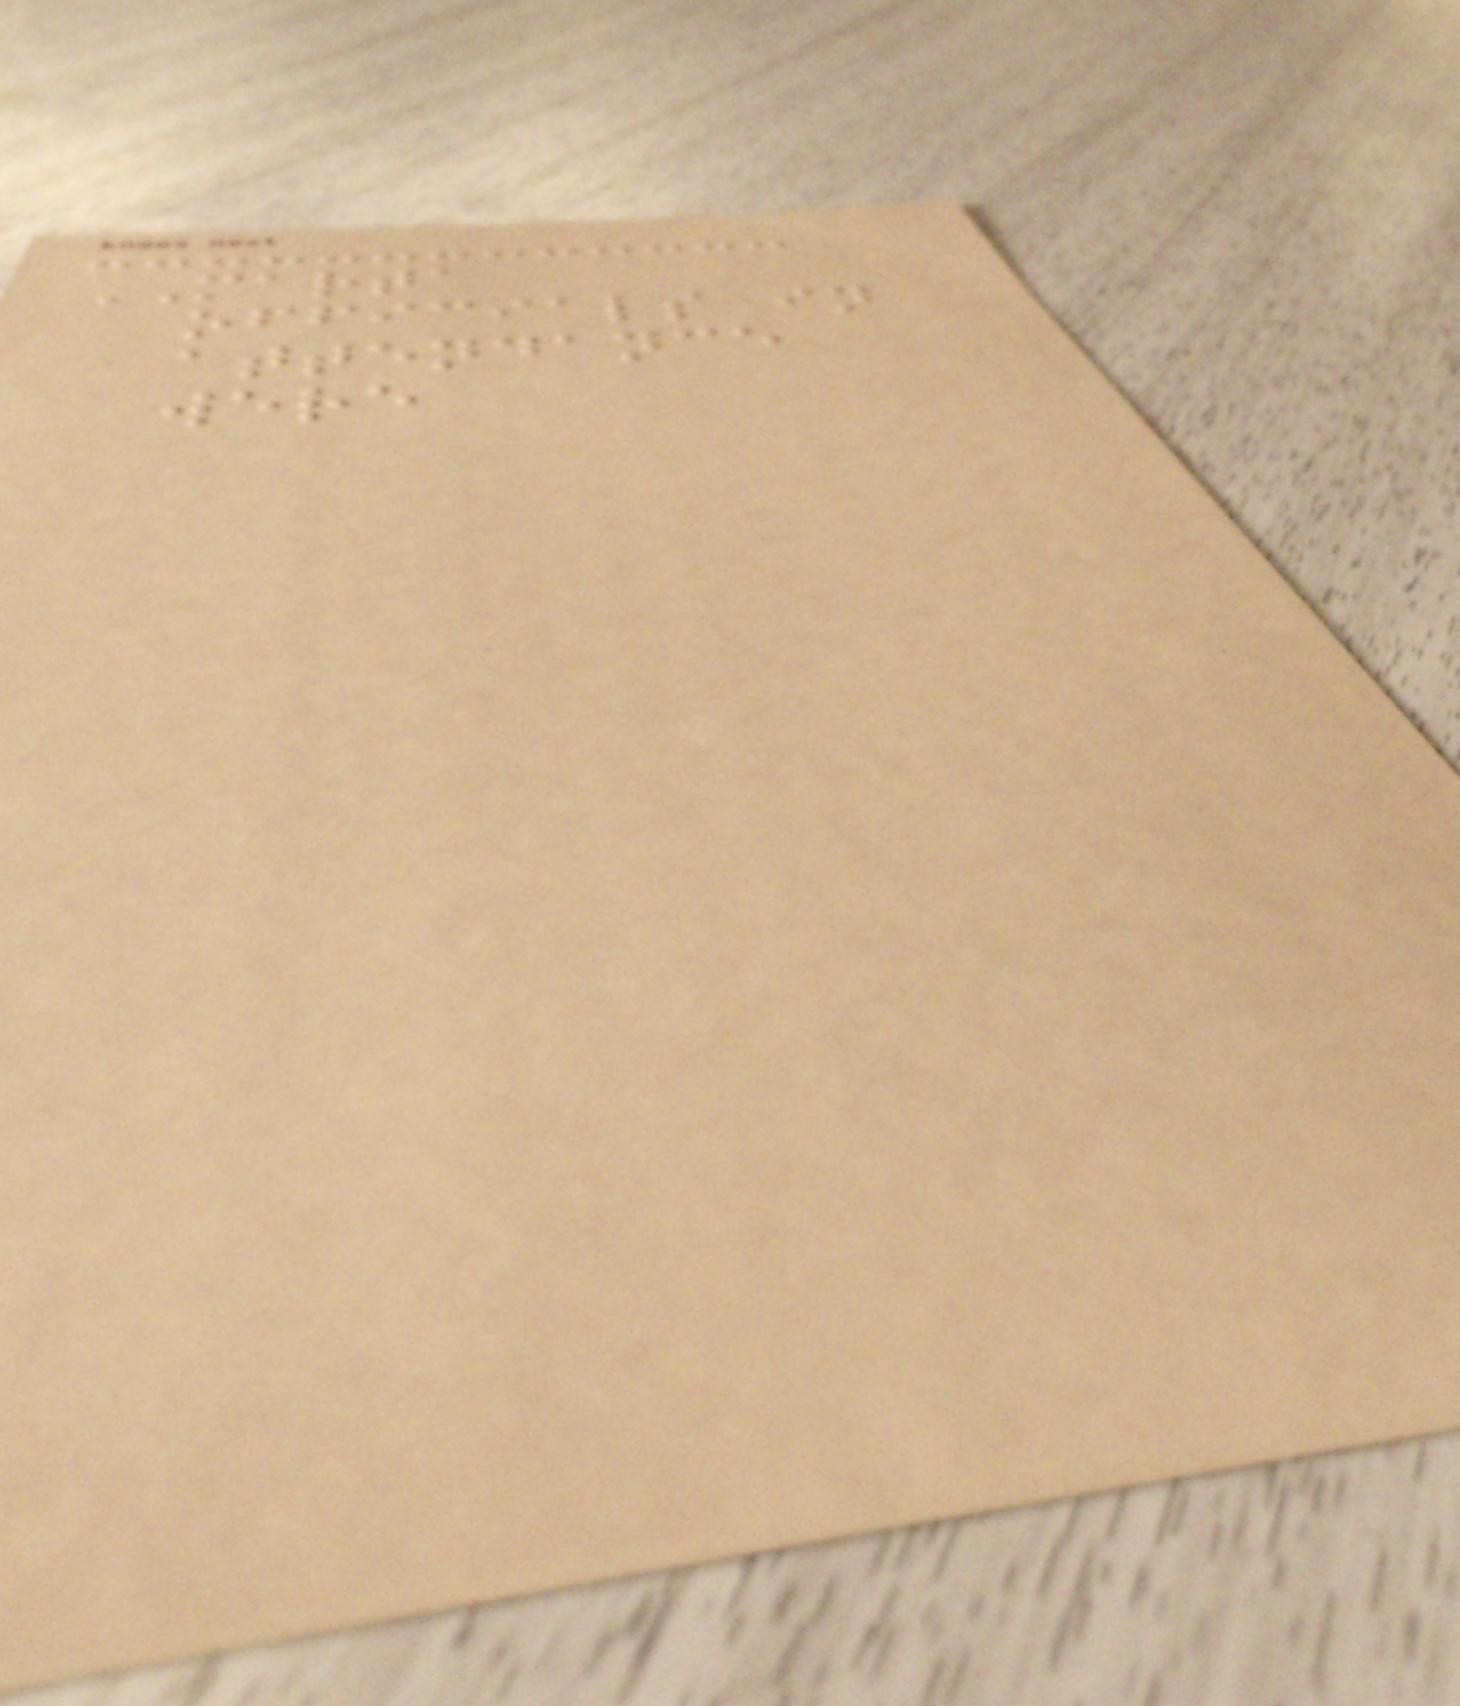MARTA
officials in
attendance
were
